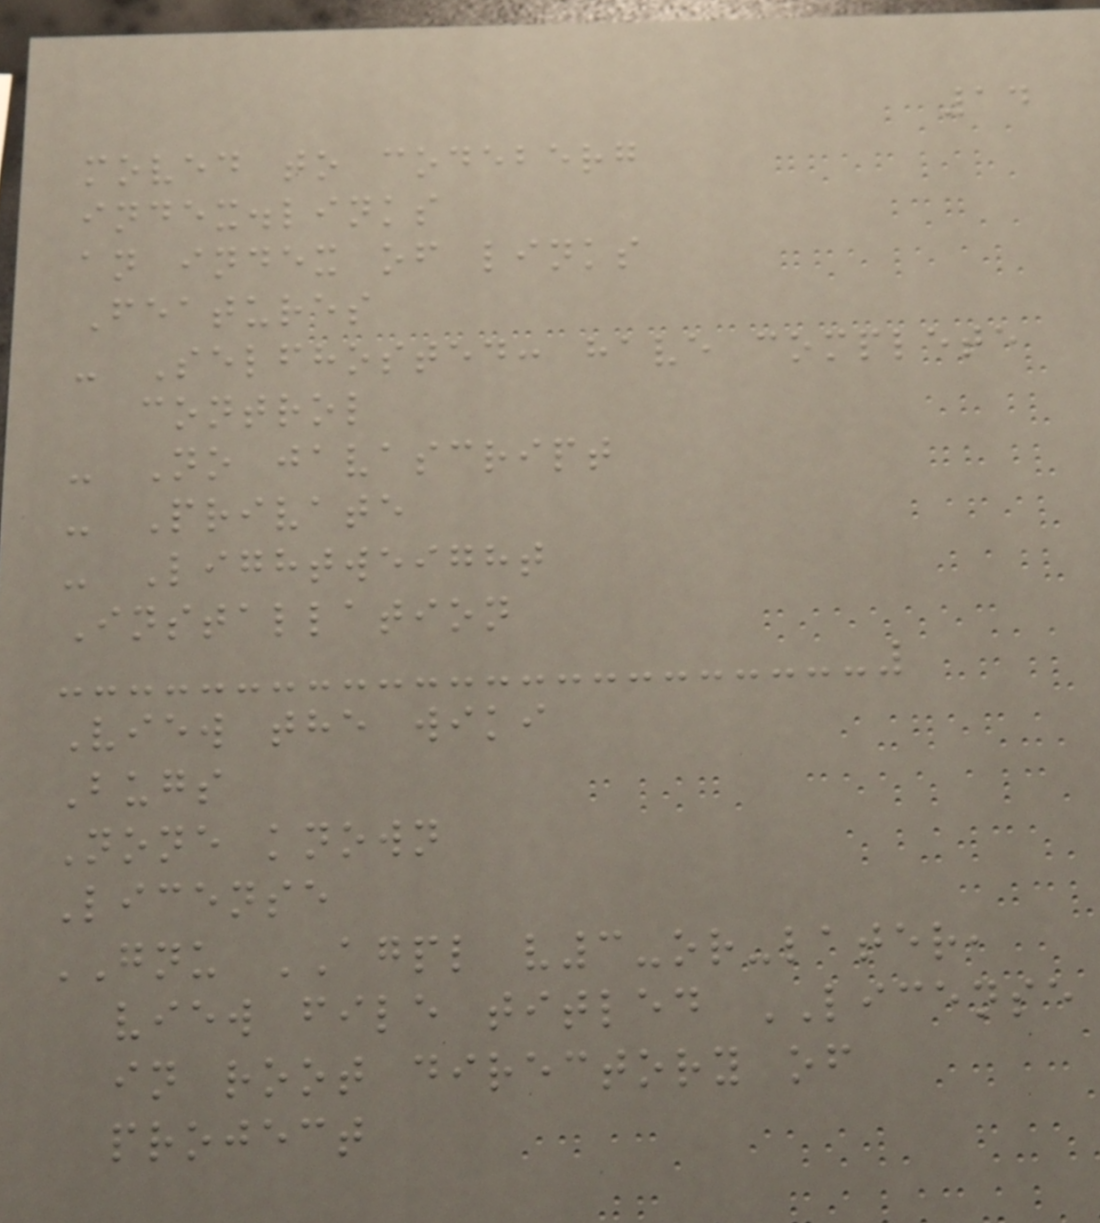14
moved to codeberg
index.links
an index of links
Features
- Selfhosted: have complete
control
- No javascript
- Private
- Lightweight
Installation
View the wiki
Bugs
None known
License
GNU AGPL v3-or-later,
view file titled LICENSE
in root directory of
project
